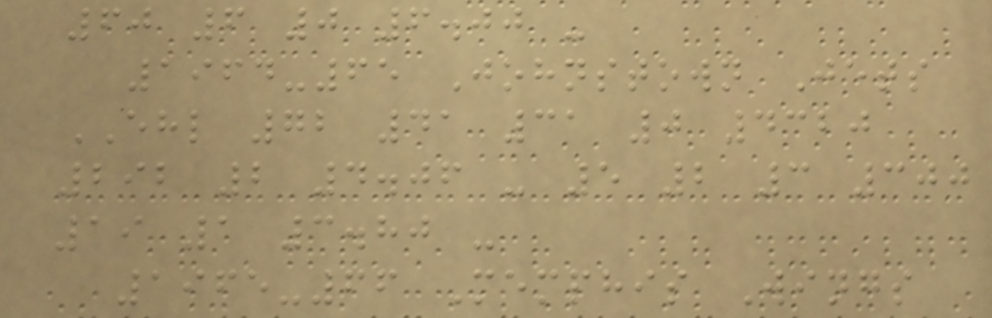60 6 0 6.00 -
1964-65 Johnstown Jets
EHL 72 41 31 0 4320
292 2 4.06 - 5 2 3 300
19 1 3.80 -
1965-66 Memphis Wings
